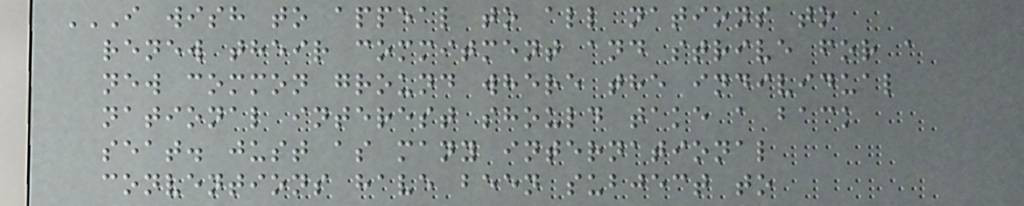I WISH TO APPEAL TO ALL NATIONS TO
RENEW THEIR COMMITMENT AND STRIVE FOR A
NEW COMMON GROUND WHERE THE INDIVIDUAL
NATIONAL INTEREST SHOULD TAKE A BACK
SEAT. JUST AS MANY INTERNATIONAL
CONVENTIONS HAVE BEEN SUBJECT TO
